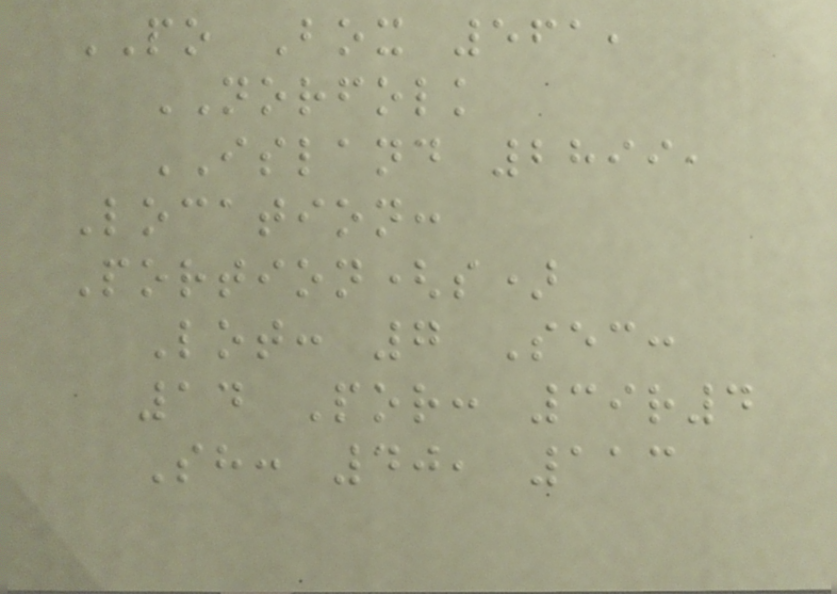PO Box 561,
NORFOLK
ISLAND 2899,
Location:
Portion(s)
Lot: 7 Sec:
14 Por: 39r4
Sh: 40, 113
